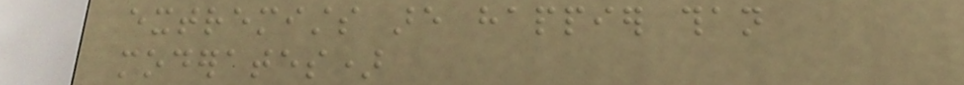extremists are happier than
moderates)
